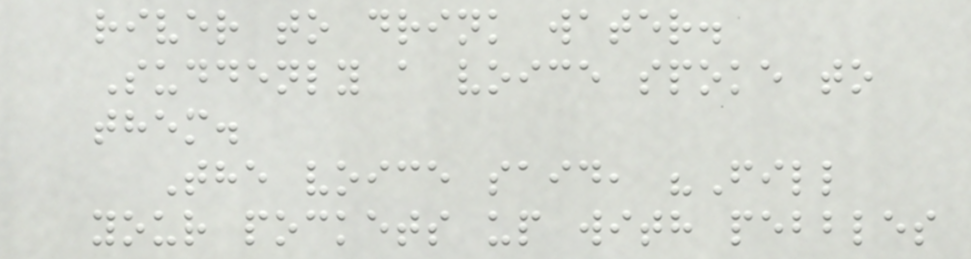river to drink water.
Suddenly a voice spoke to
them.
The voice said, "Fill
your pockets up with pebbles
